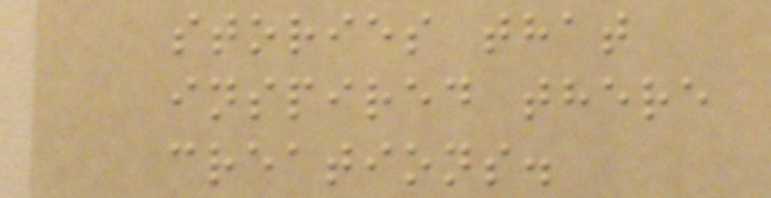stories that
inspired there
creations.
